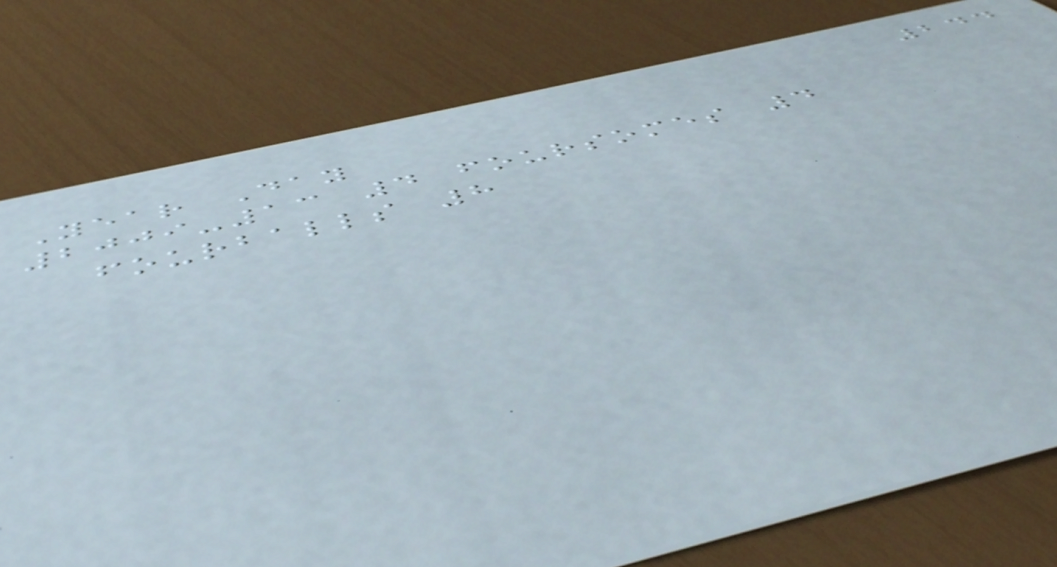244
Year Day
2009-13 4 foursomes 4
fourballs 8
